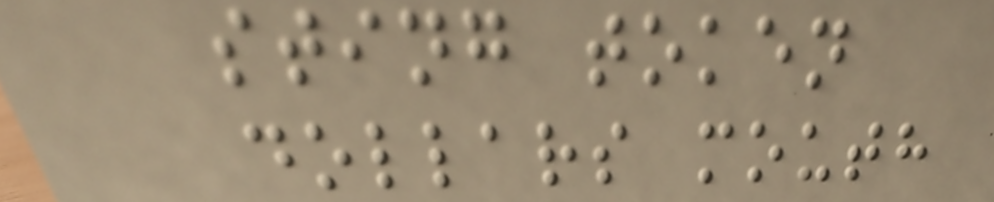sting token
dollars mouth
